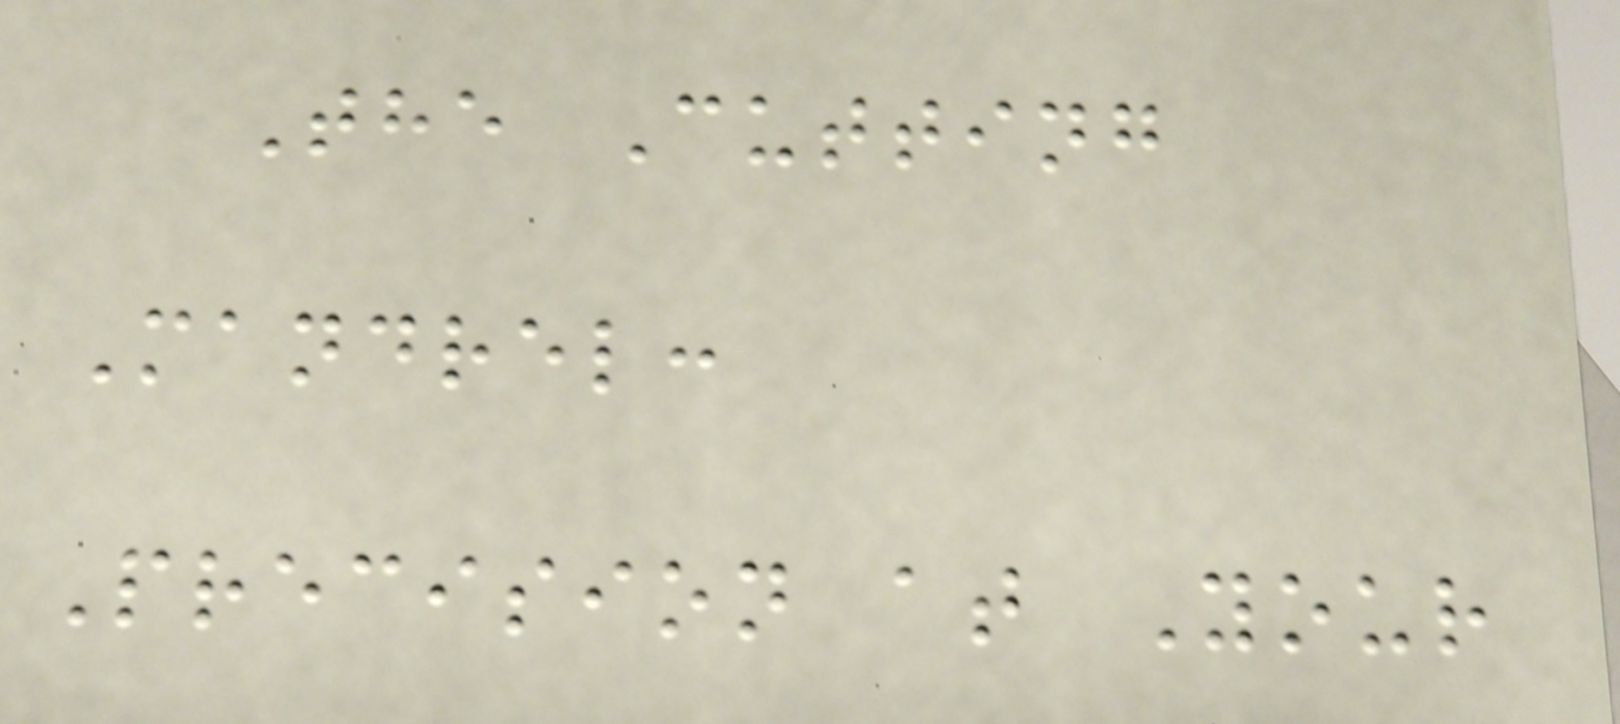The Cutting
Mandrel:
Precision at Your
